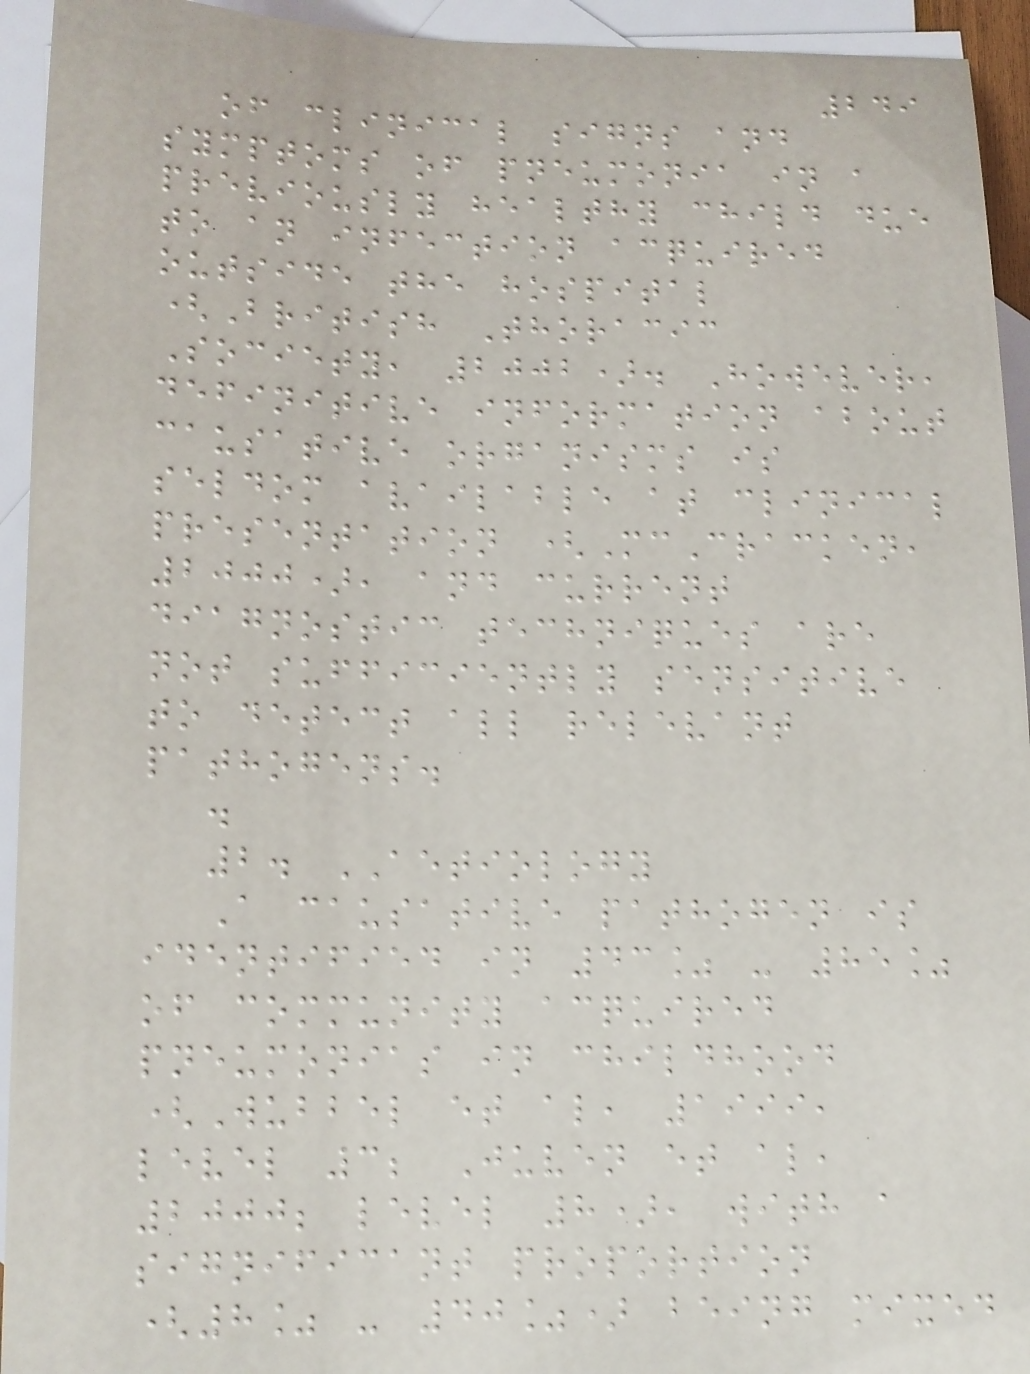249
of clinical signs and
symptoms of pneumonia in a
previously healthy child due
to an infection acquired
outside the hospital
(British Thoracic
Society, 2002). However,
definitive information about
causative organisms is
seldom available at clinical
presentation (McCracken,
2000), and current
diagnostic techniques are
not sufficiently sensitive
to detect all relevant
pathogens.
.
2. AETIOLOGY
A causative pathogen is
identified in 43% - 85%
of community acquired
pneumonias in childhood
(Wubbel et al, 1999,
level 3; Juven et al,
2000; level 8), with a
significant proportion
(8% - 40%) being mixed
